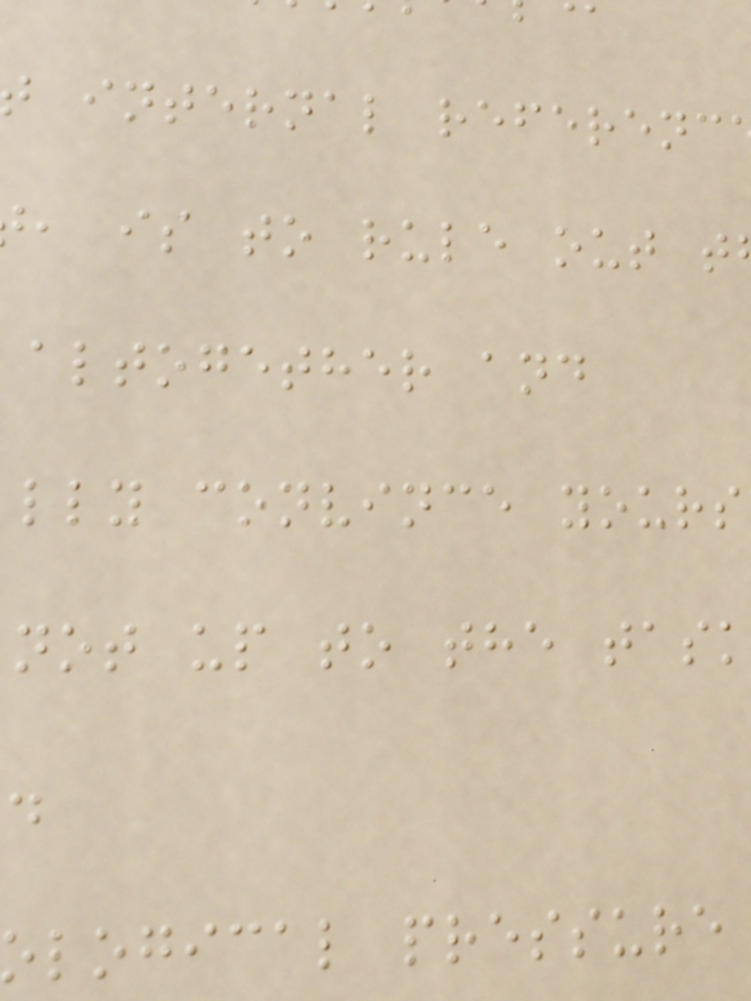internal referenc
, is to rule out t
altogether and
lly convince yours
not up to the task
logical pressure
